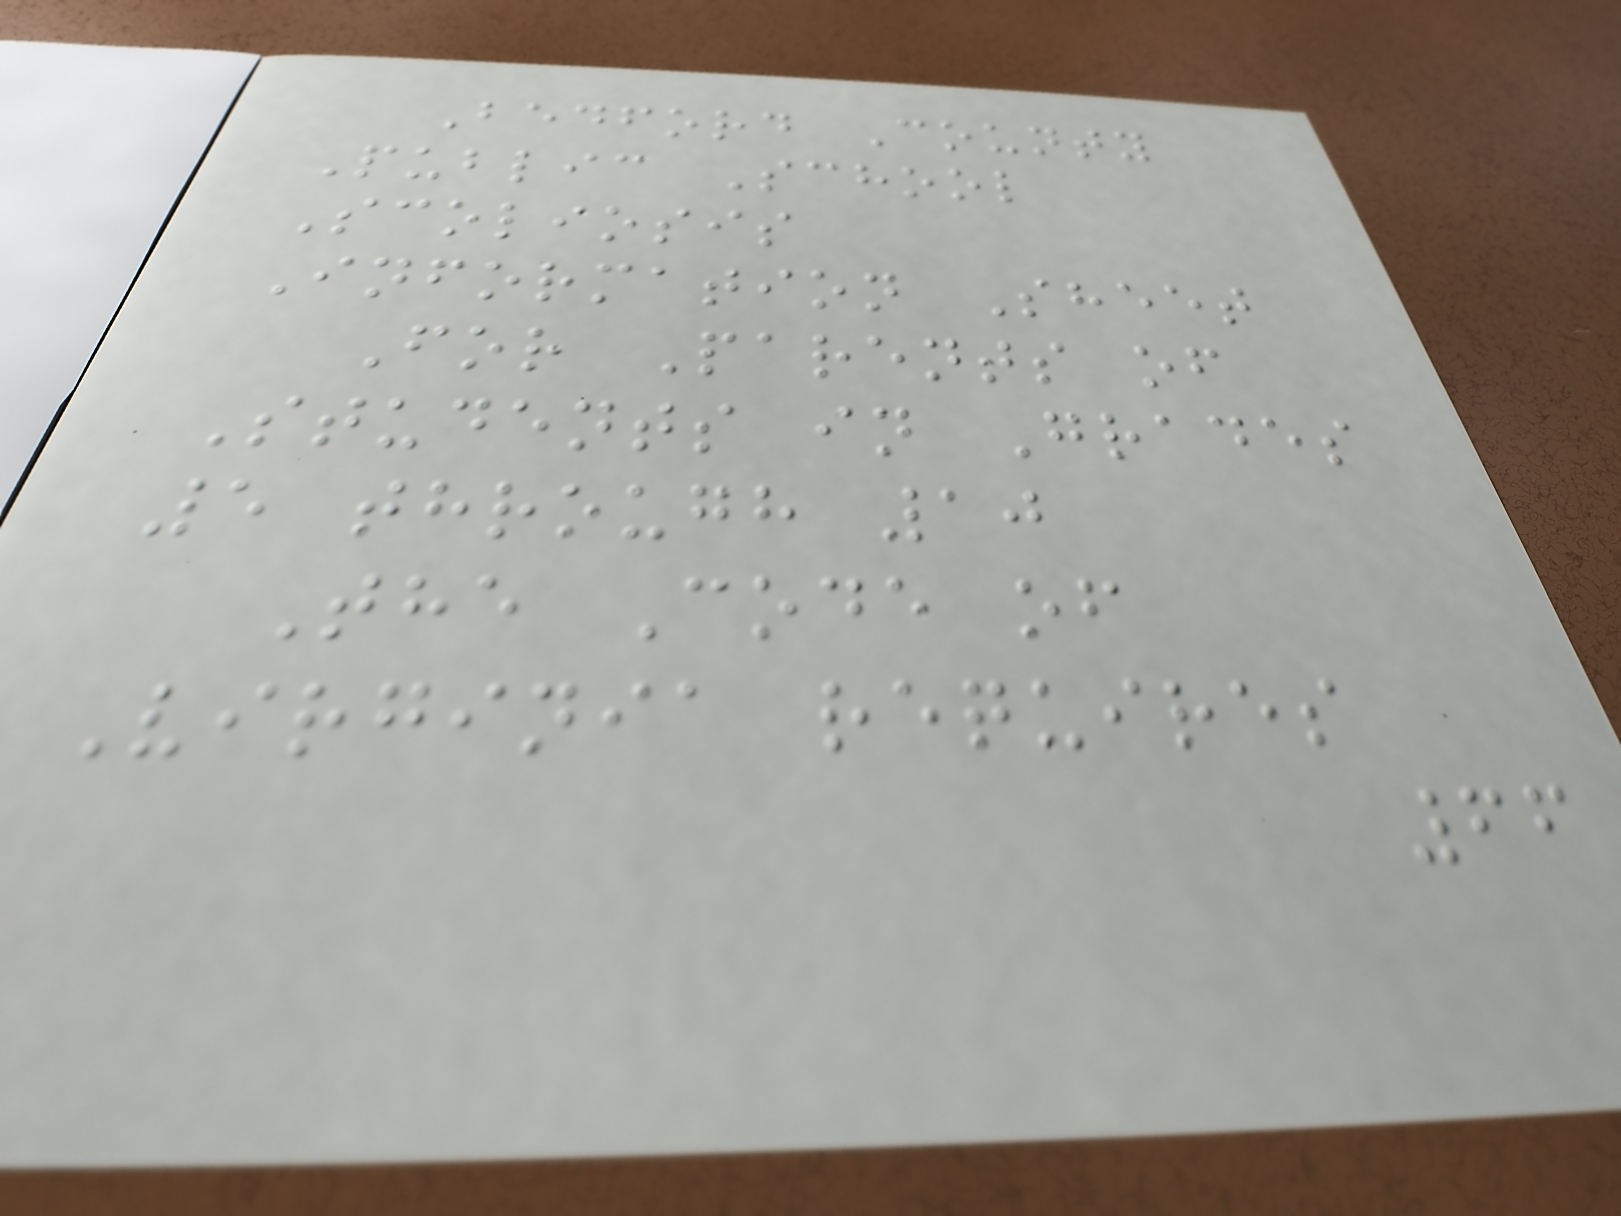Bedford County
Public School
Scoliosis
Information Sheet
For Parents of
Students in Grades
5 through 10
The Code of
Virginia requires
66
